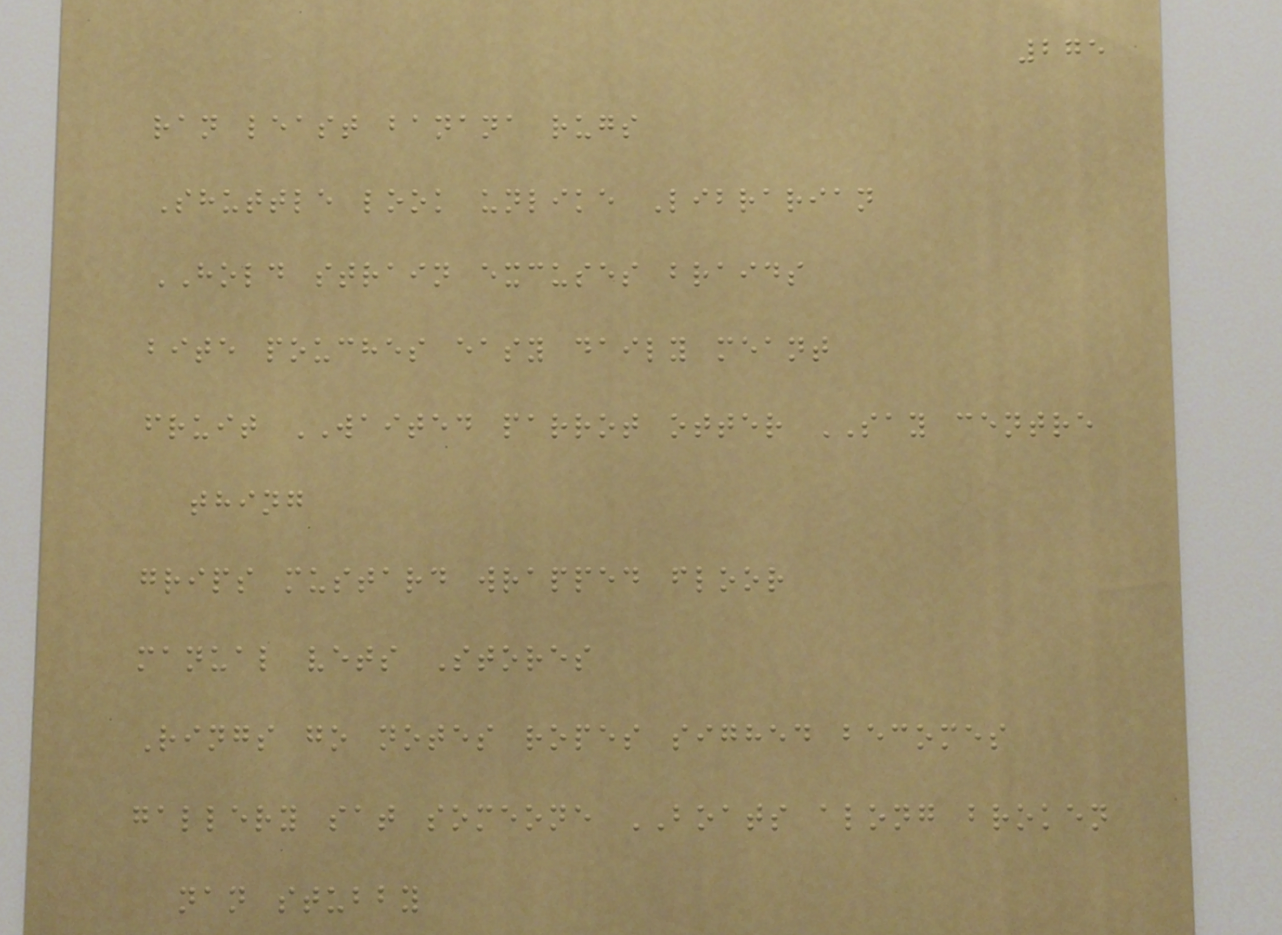275
ran least banana rugs
Shuttle look unlike Librarian
HOLD strain excuses braids
bite pouches easy daily meant
fruit WAITED parrot otter SAY centre
thing
grips mustard wrapped floor
manual vets Stores
Rings go notes ropes sighed becomes
gallery sat someone BOATS along broken
nan stubby
